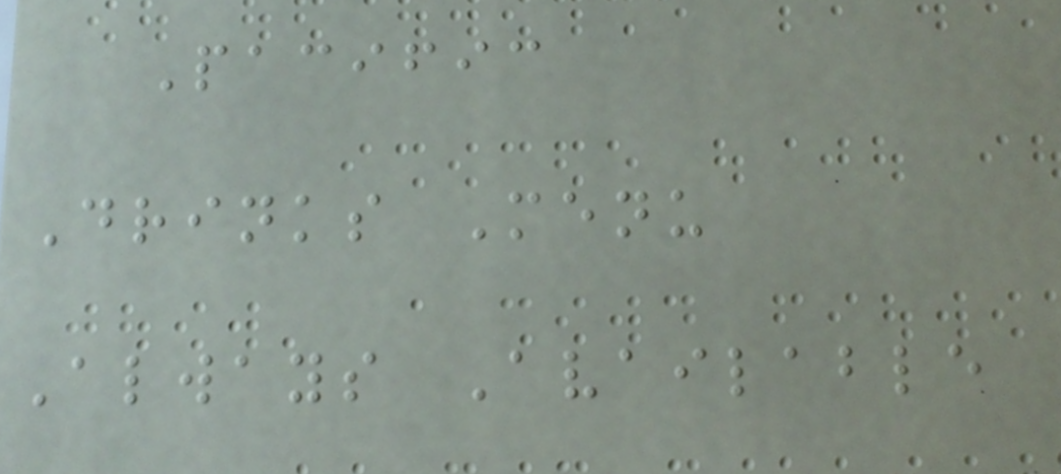Pacific
Drinks Menu
Always Available
